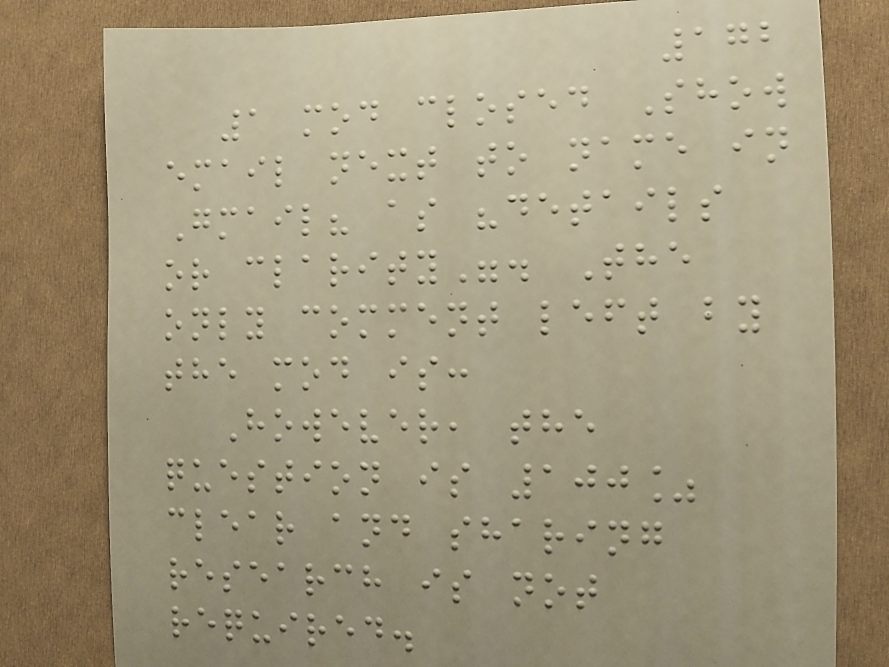172
1 mod closed Show
email next to name in
Gmail? as "details
or clarity". The
only comment left by
the mod is:
However, the
question is 100%
clear and sharing
research is not
required.
